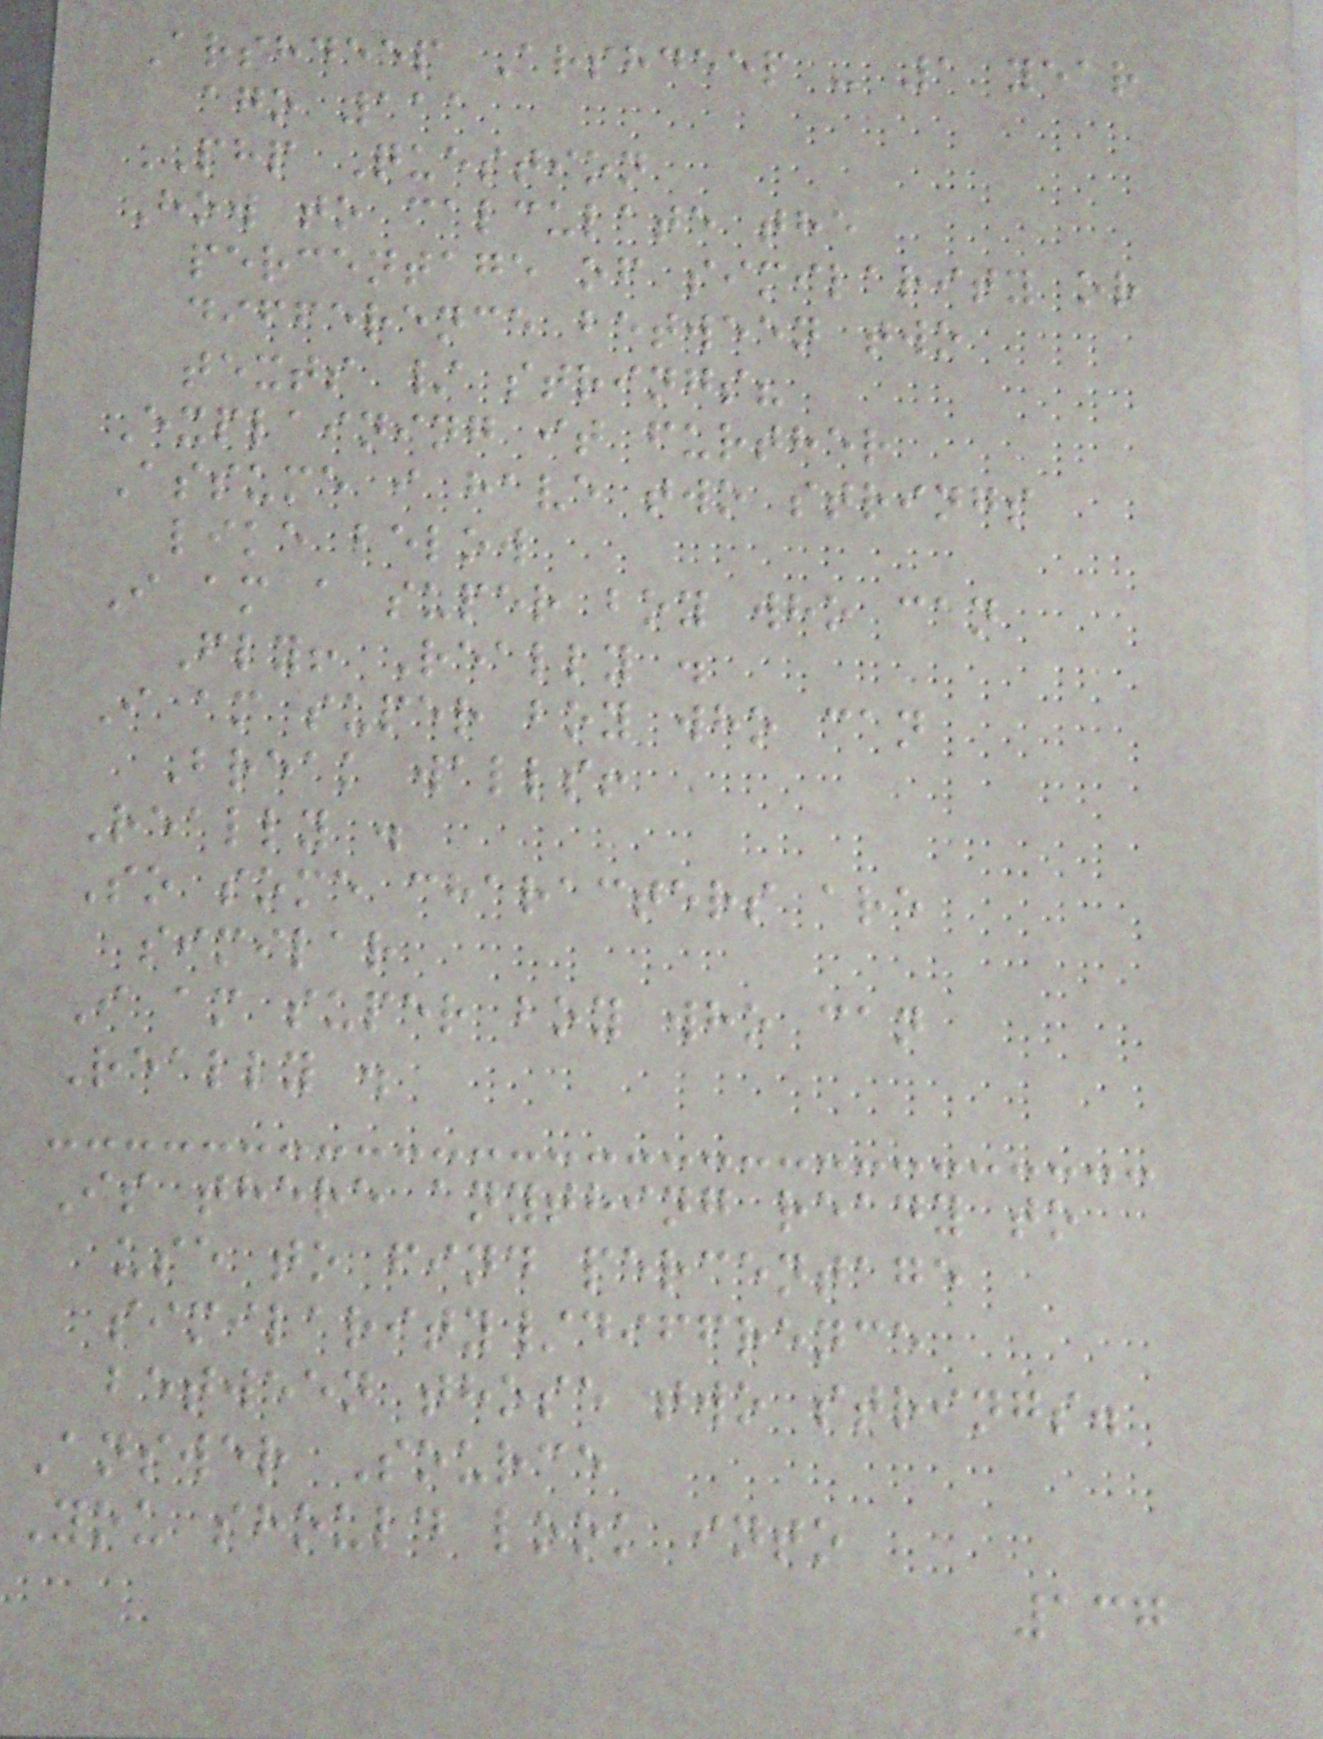Arshdeep Arshdeep - 1 year
ago 111
PHP Question
How to calculate the
percentage of similarity or
difference between two
texts / strings?
Explaining it further
Assume i have two strings
like below
I am a super boy who can
Fly! Really .
I am super boy who can
Break walls!
Really .
So some characters are
similar
I am super boy who can
Really .
Is there anything ready to
use to find percentage
similarity/diffrence
between those two strings.
Answer Source
You should look into
137
